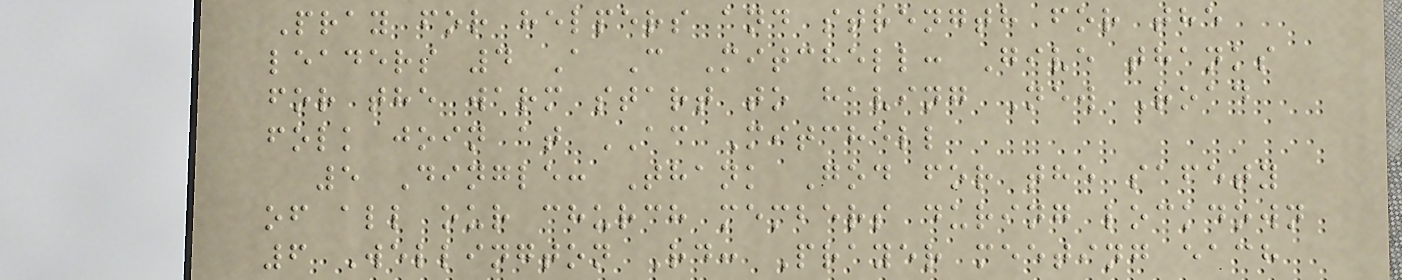Pray for helpers and strength for the
leaders 4 A C Mitchell: Give thanks
for the warm start to having New Road
folk join at AC Mitchell
5 Dingle: Thank God for the safety
of all our church members during lockdown
6 Wellington Rd: Prayer meeting each
